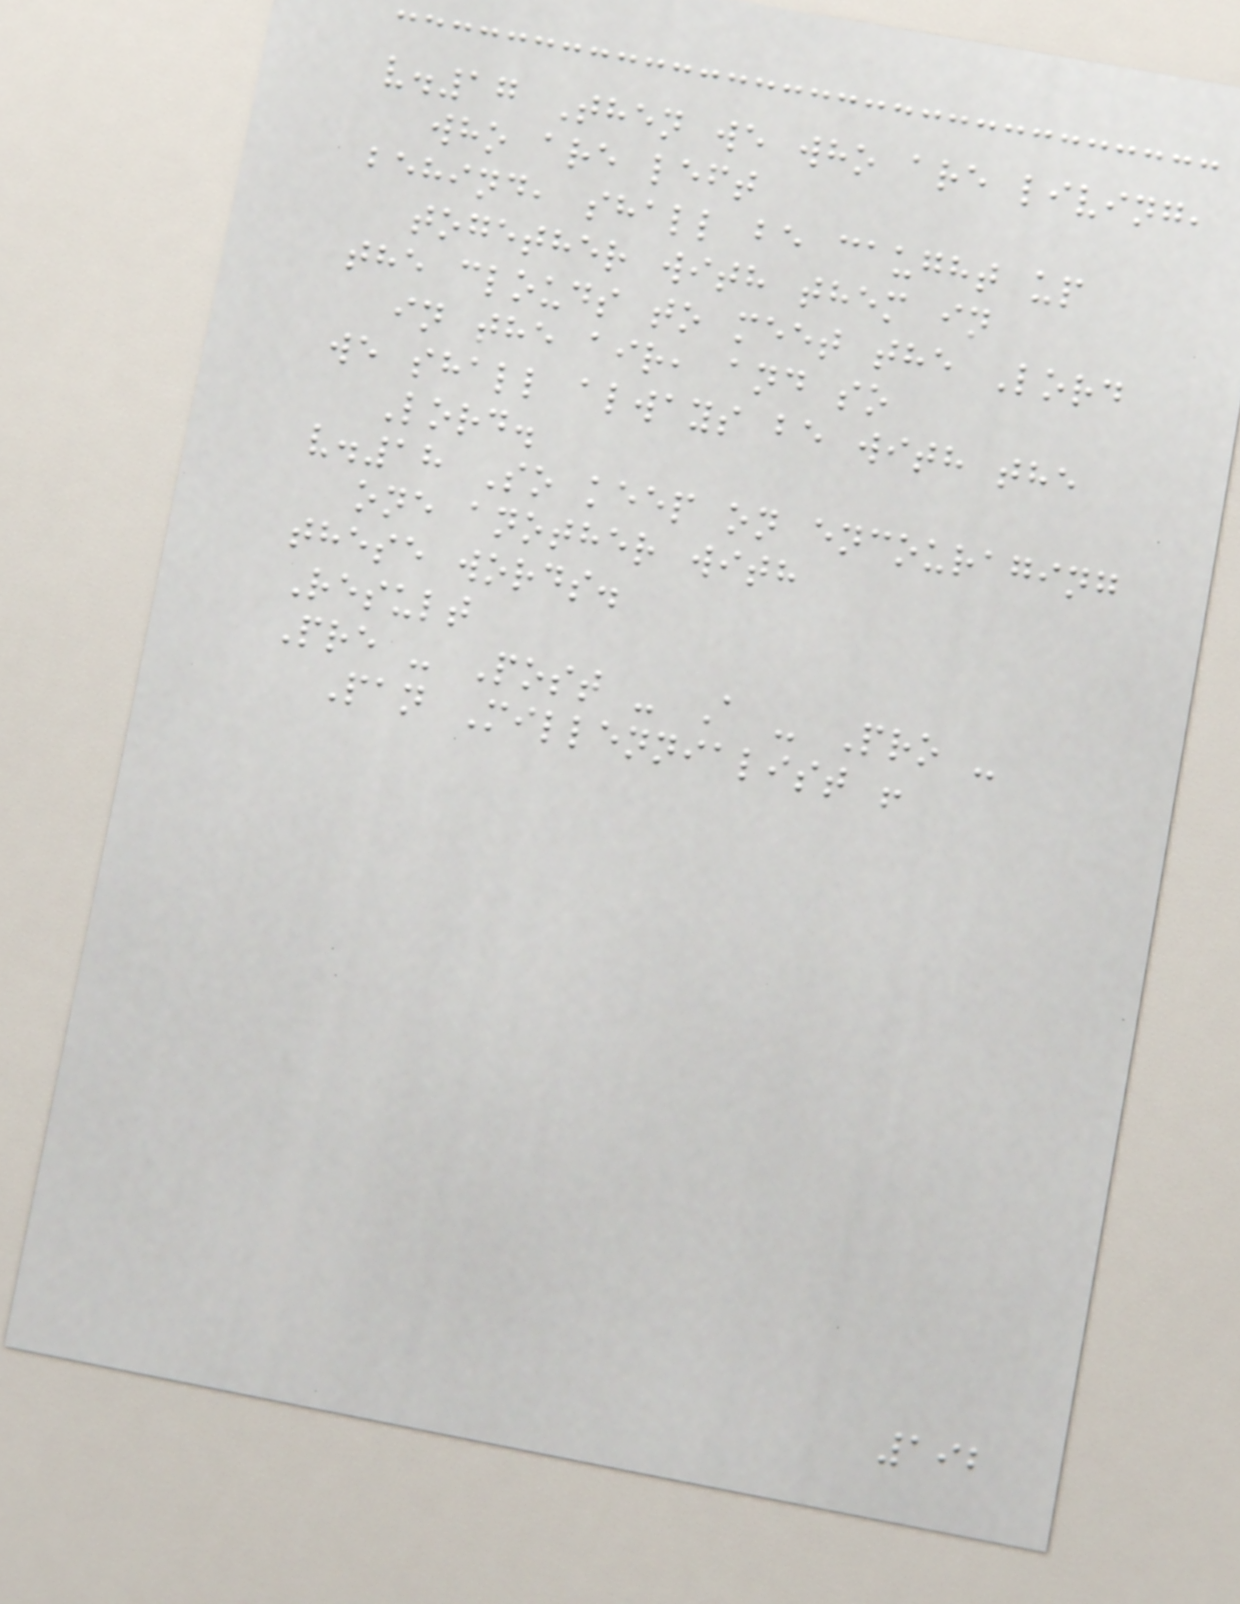v.17 Then we who are living,
who are left
behind, shall be caught up
together with them in
the clouds to meet the Lord
in the air, and so
we shall always be with the
Lord.
v.18 So keep on encouraging
one another with
these words.
Result
Pre - Post - A - Pro -
Pan Millennialist !
192
